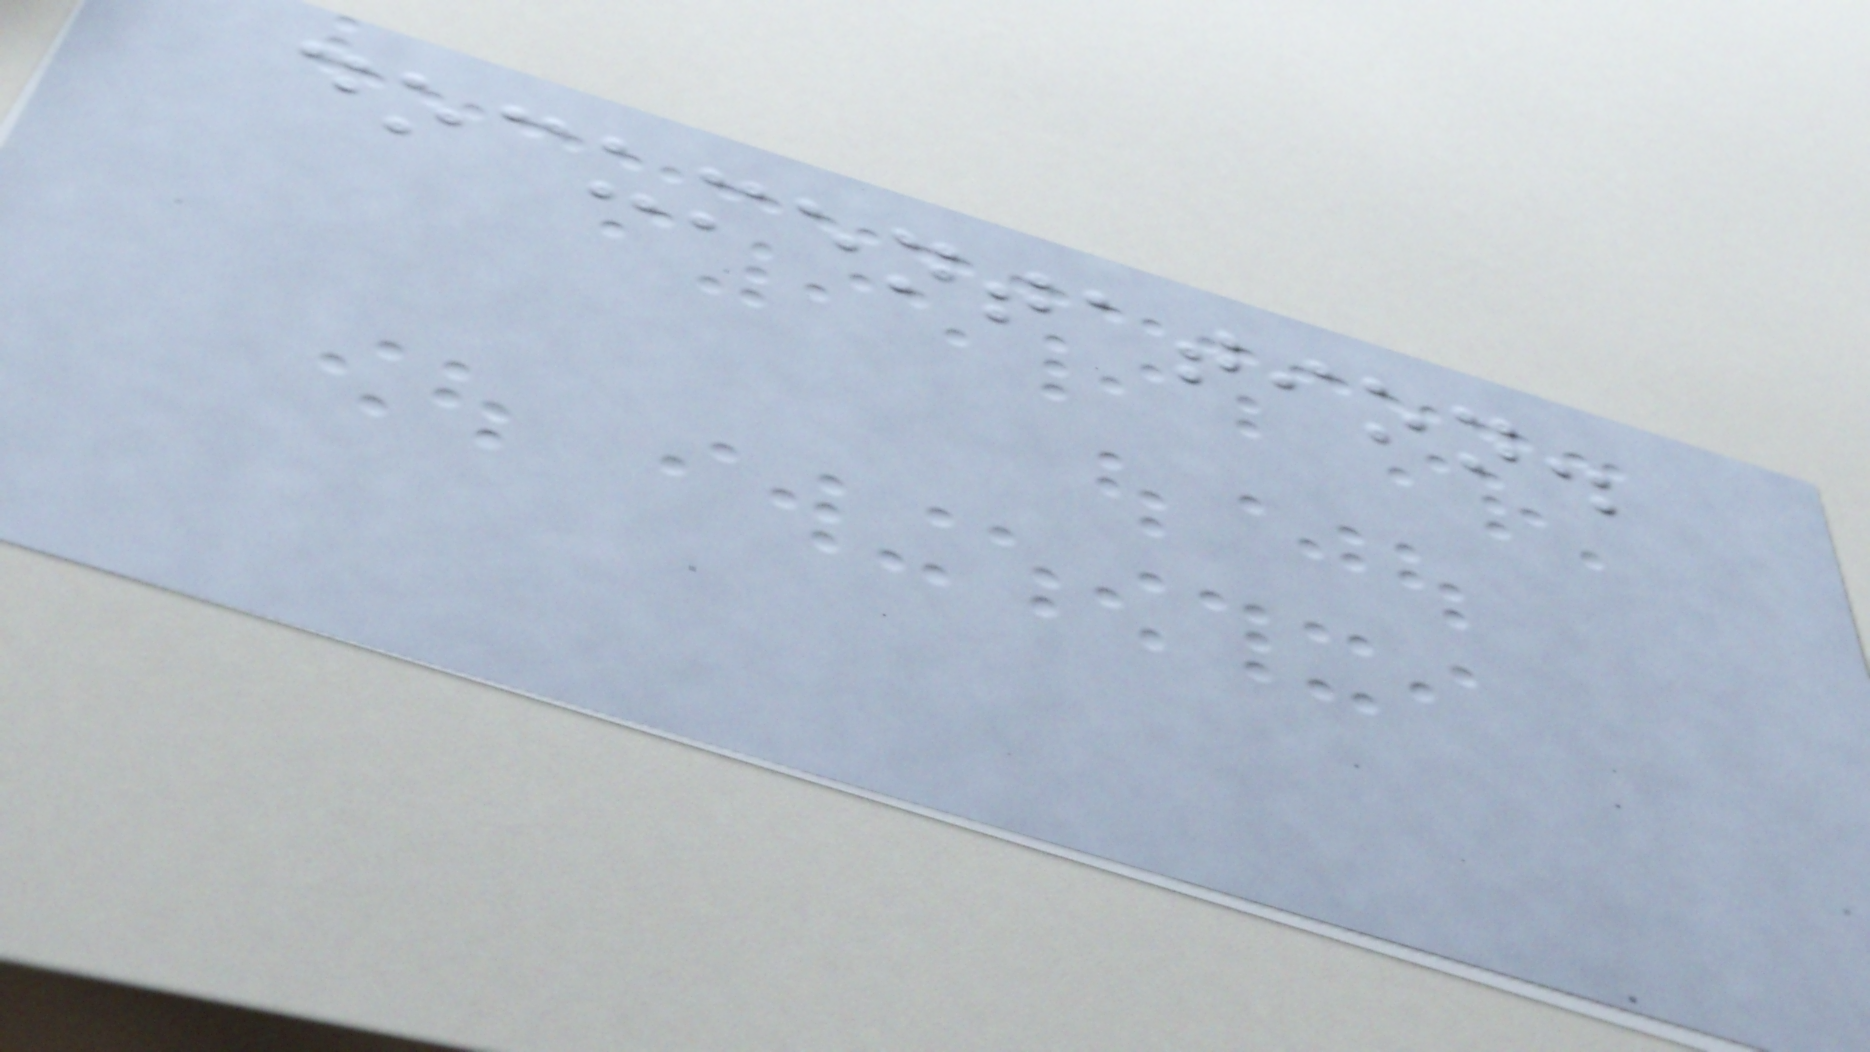documentation.
